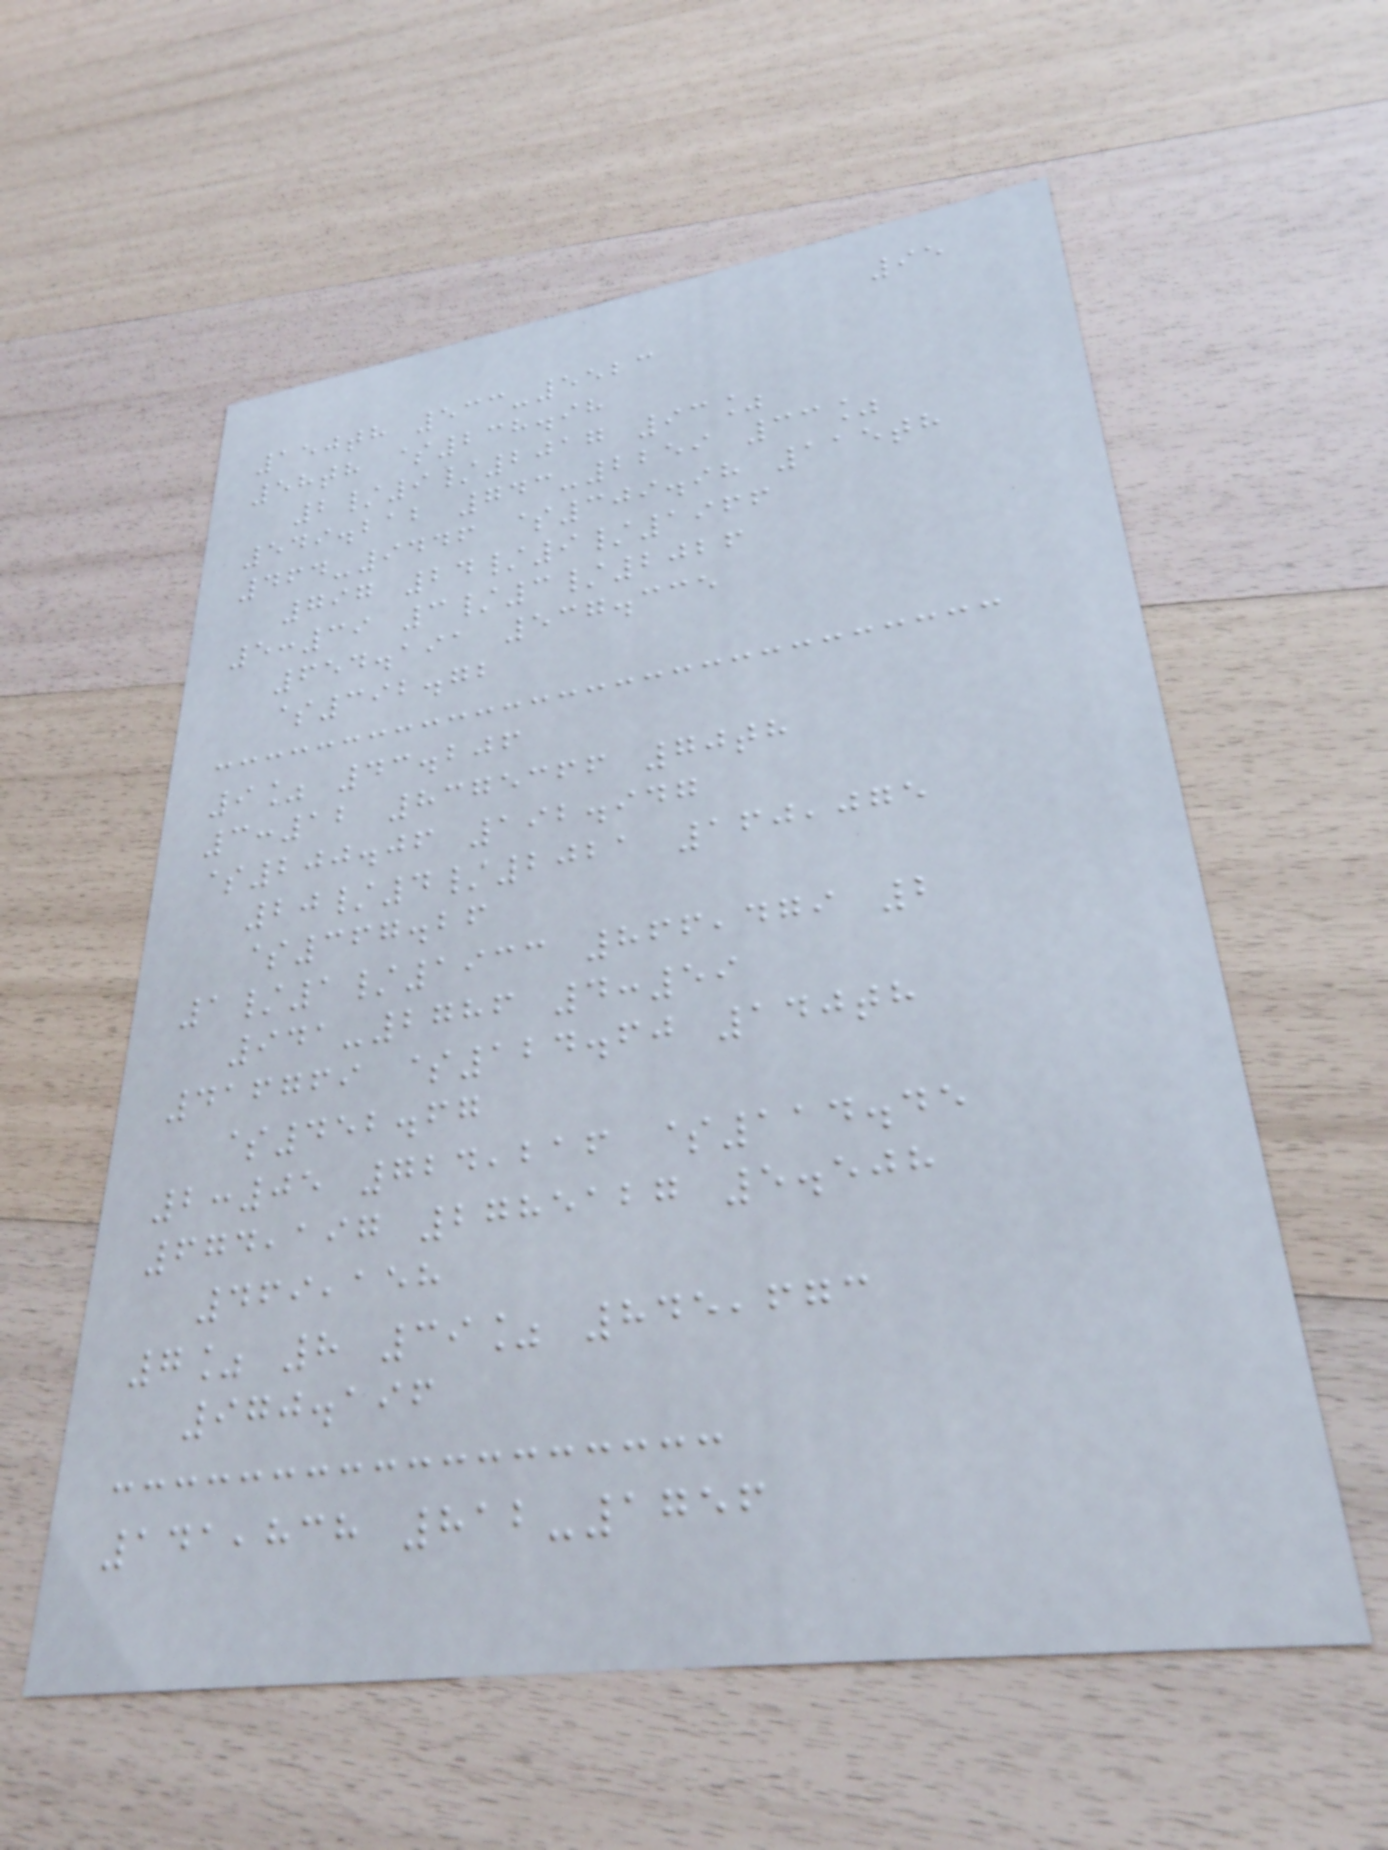95
150th 533-5523
58th $238.98
2/9/2017 93%
549.212 743-2259 33%
464-9446 $309.98 115th
797 24/9/1966
5:39 3/3/2026
654.191 537.335
$392.72
9% 43.206
3:12 8375366 70th
$200.06 192.947
20/4/2021 160,075
$367.26
1/1/1933 866,479 2
941-2786 4:59
416769 $124.60 140th
$452.67
2:05 724,216 $114.45
674,197 2785127 5.508
469,158
7% 8 39% 845,673
970.196
141,838 812-1756
